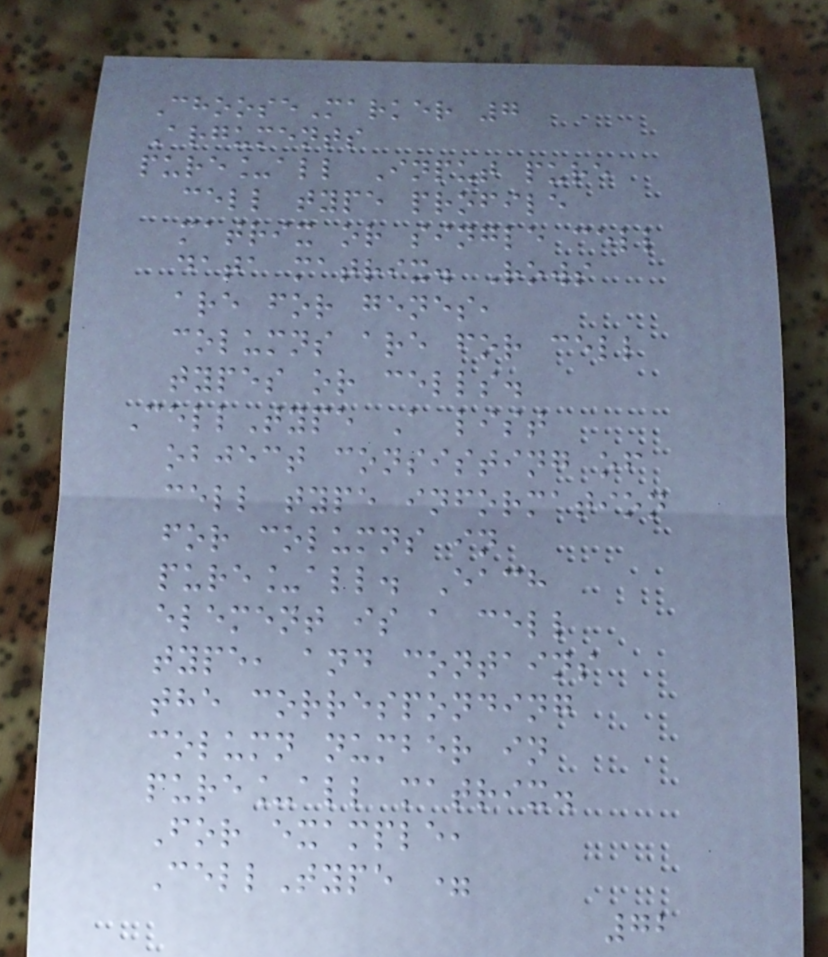ChooseMarker 7
Arguments
pure_all Input pure
cell type profile
matrix or single cell
data matrix. Rows
are for genes,
columns are for cell
types or cells.
CellType A list
object consisting of
cell type information
for columns in
pure_all. Each
element is a cell
type, and contains
the corresponding
column number in
pure_all matrix.
For example,
CellType =
72
